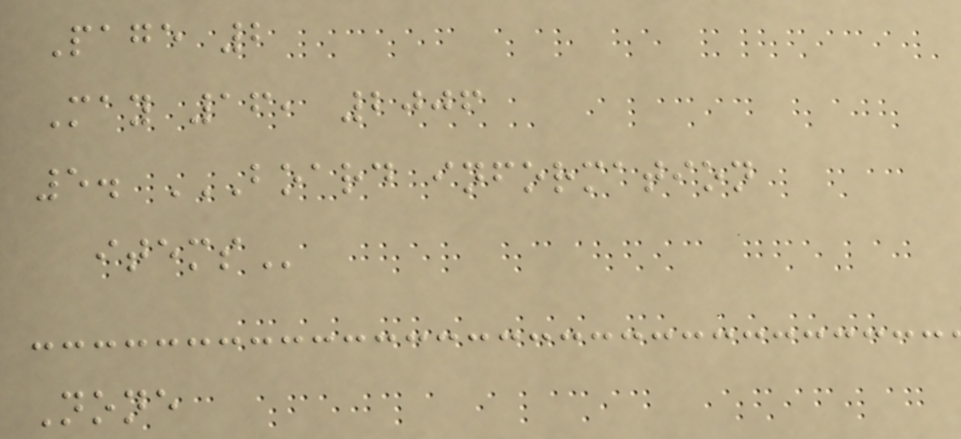Page 2
May 16, 2006
5. BOARD INFORMATION
ITEMS
None
